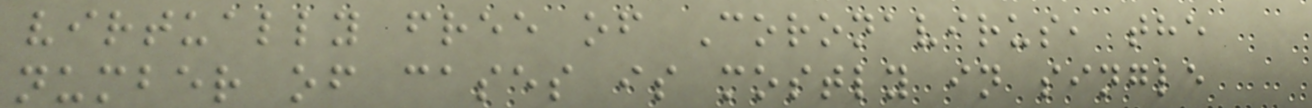virtually free of Coronavirus, the
number of cases is mostly in single
